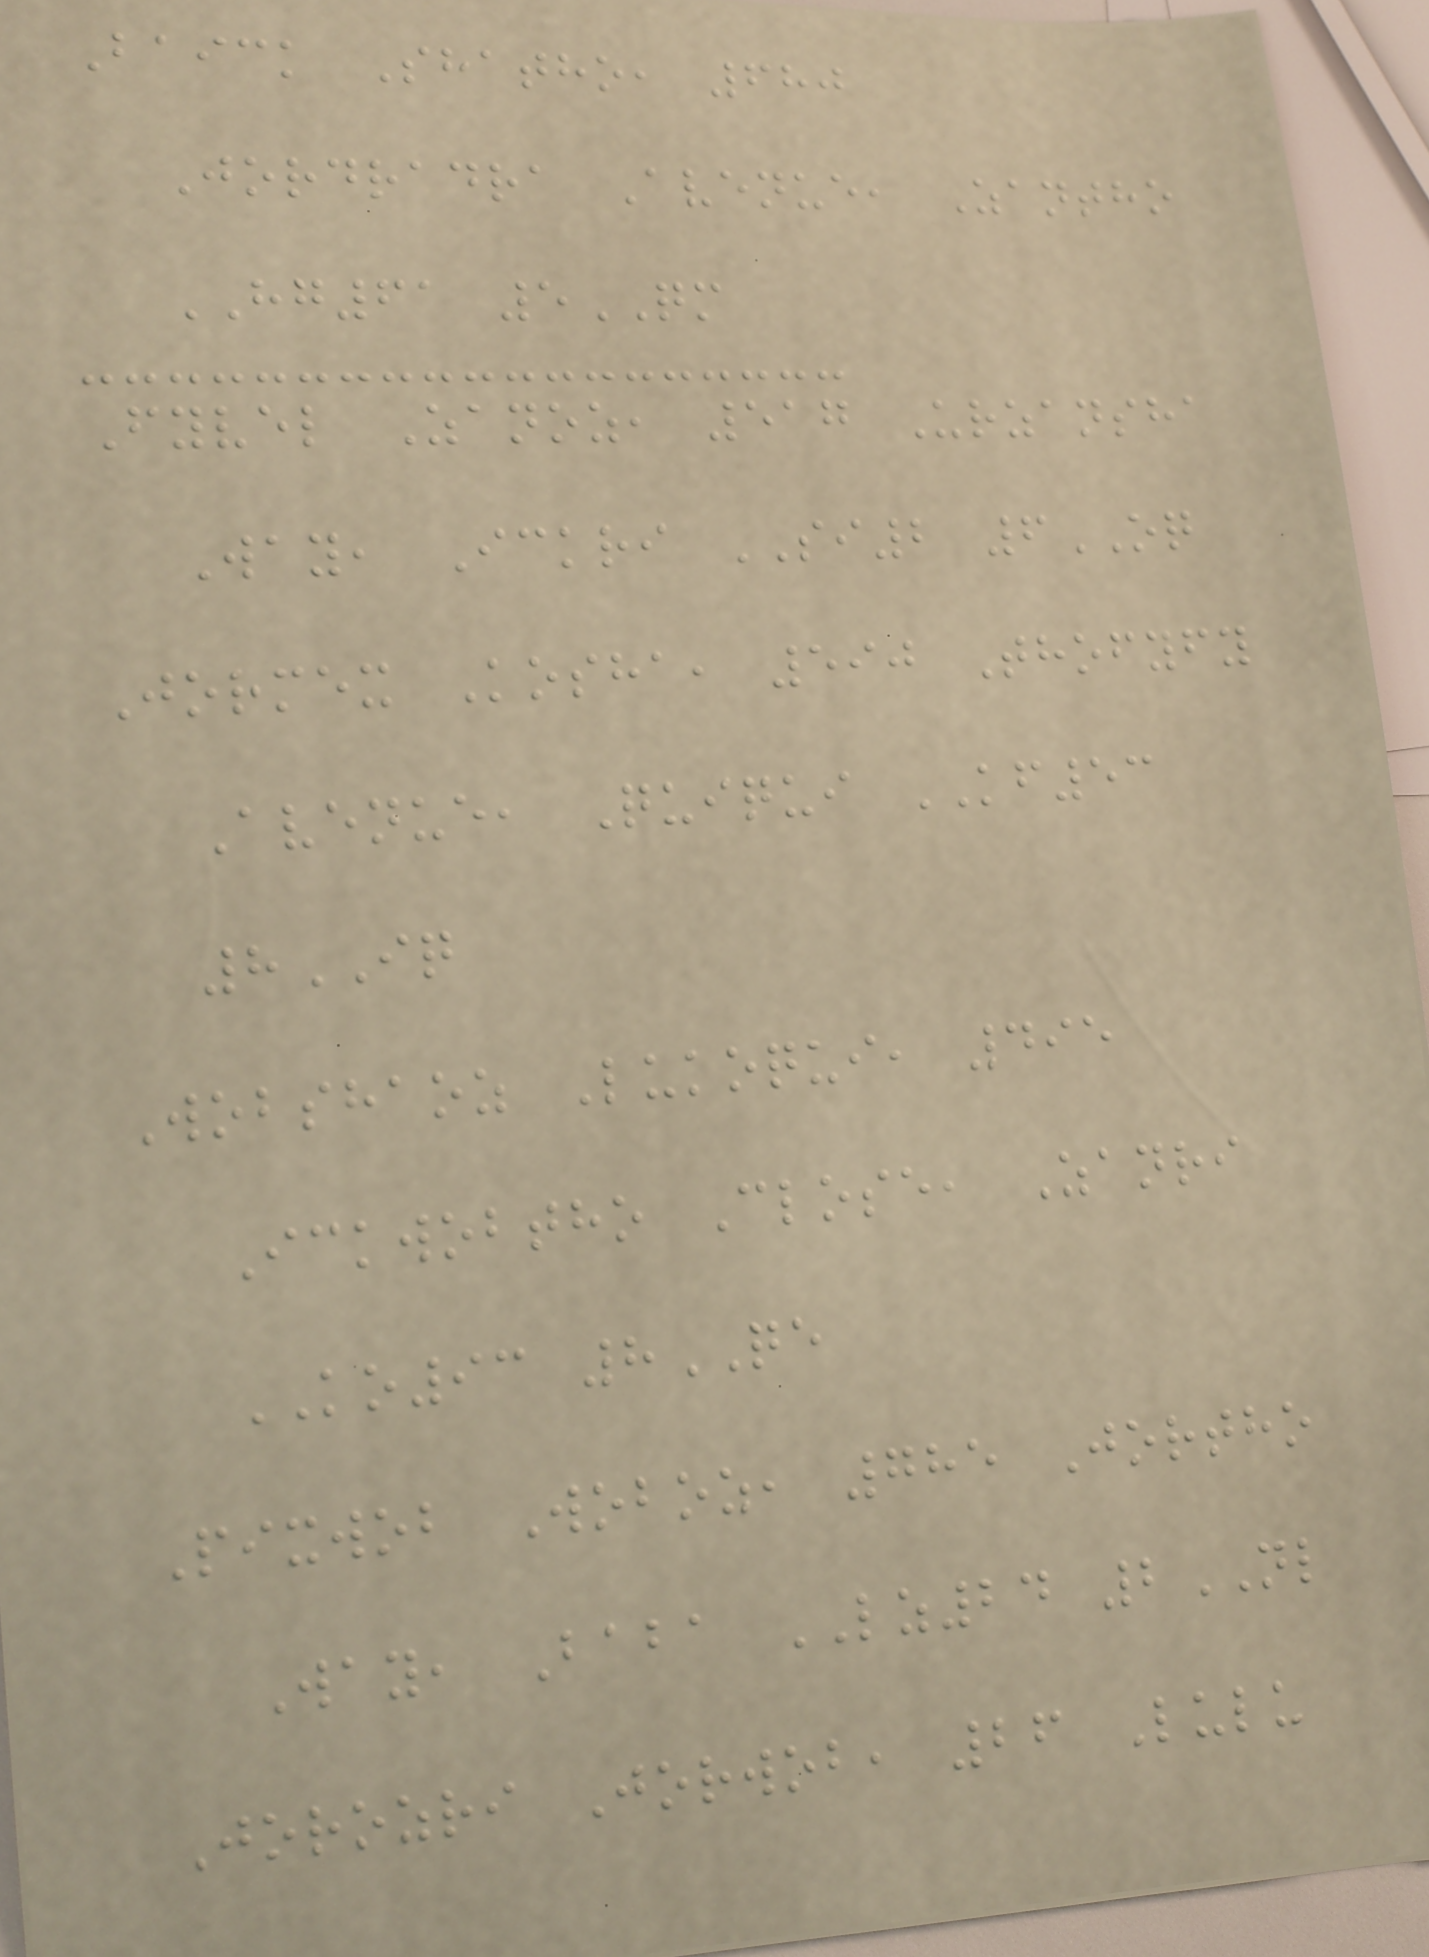Baick Shatho, 680
Jordradra Avenue, Zantho
HG61 5QM
Fyvel Zanoz, 517 Urzansha
Way, Ickri SI2 6OQ
Jormex Kosha, 590 Thofyfy
Avenue, Quiqui KF53
8IQ
Wobshaoz Lukoqui, 495
Ickwobtho Close, Zanri
KO93 8QE
Pixwob Woboz, 785 Jortho
Way, Baba LZ24 2NL
Jorozri Jorwob, 26 Lulu
